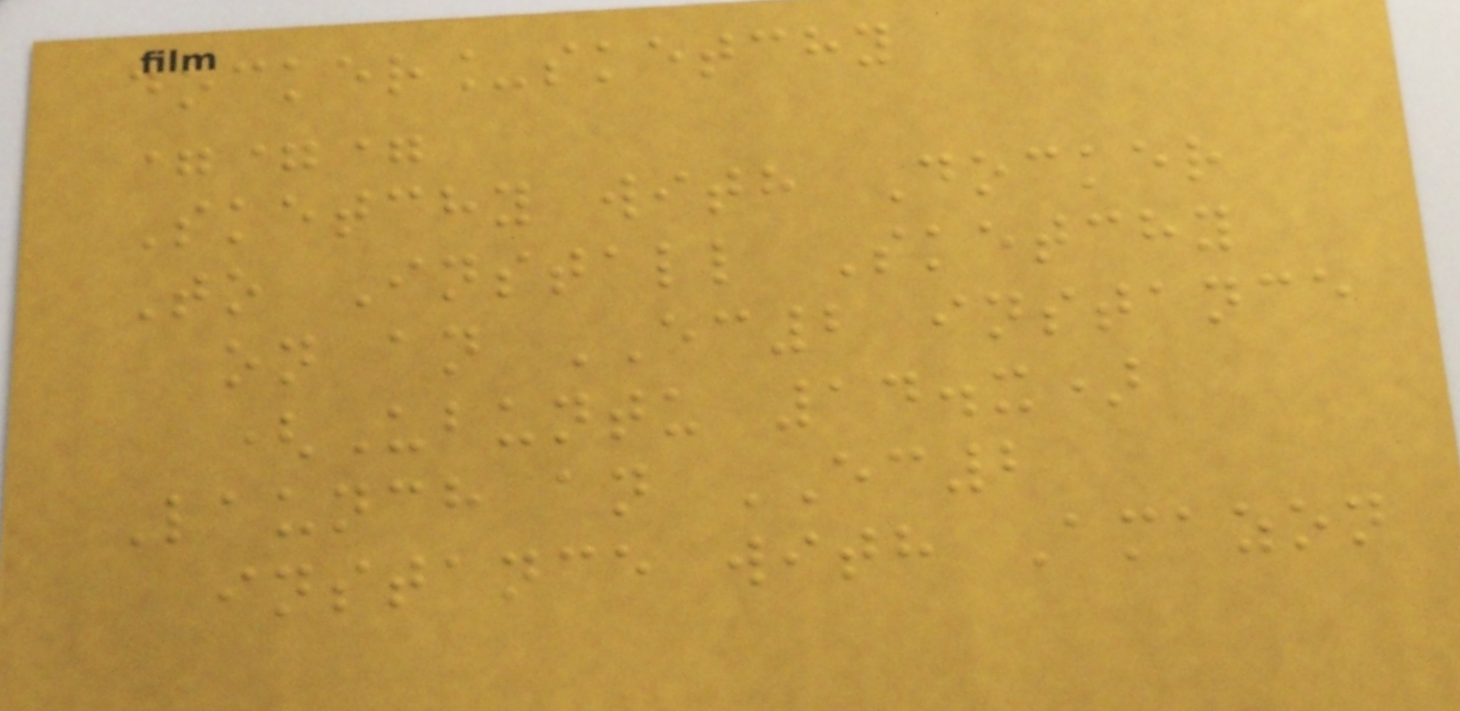docker_sketchy
===
Sketchy with Docker
To Install Sketchy
on an EC2 instance
(Ubuntu 14.x)
Launch an EC2
instance with Amazon
